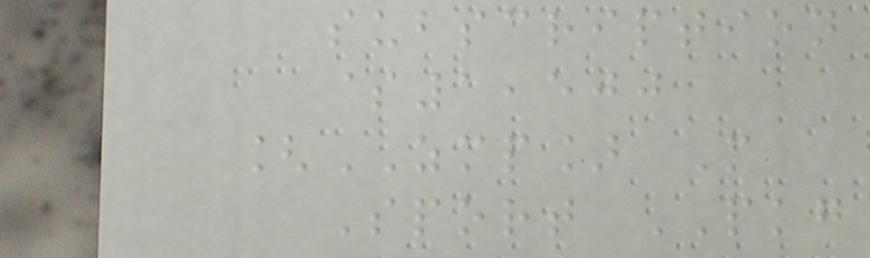subscription
$1,500
[ZMP] M
Sport PKG
